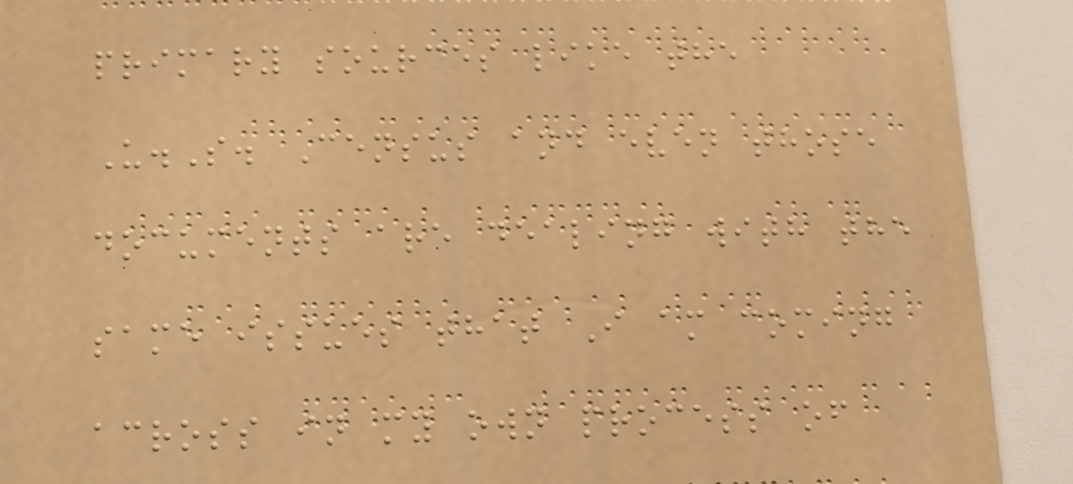primary sources like the
U.S. Census and even those
documents are dealing with the
same issues that I am coming
across in my own process of
